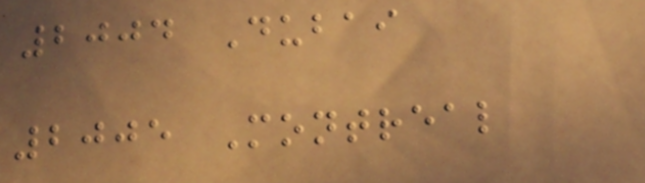2004 Dubai
2005 Montreal
